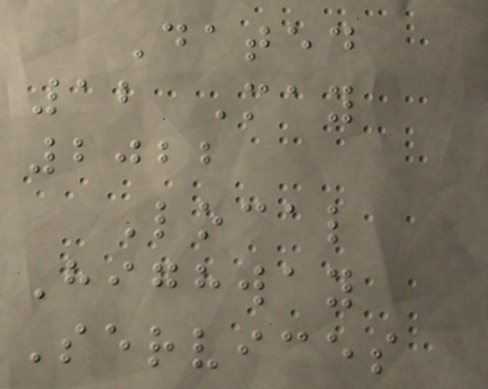Dated
12 May
2022
Local
Highway
Services
